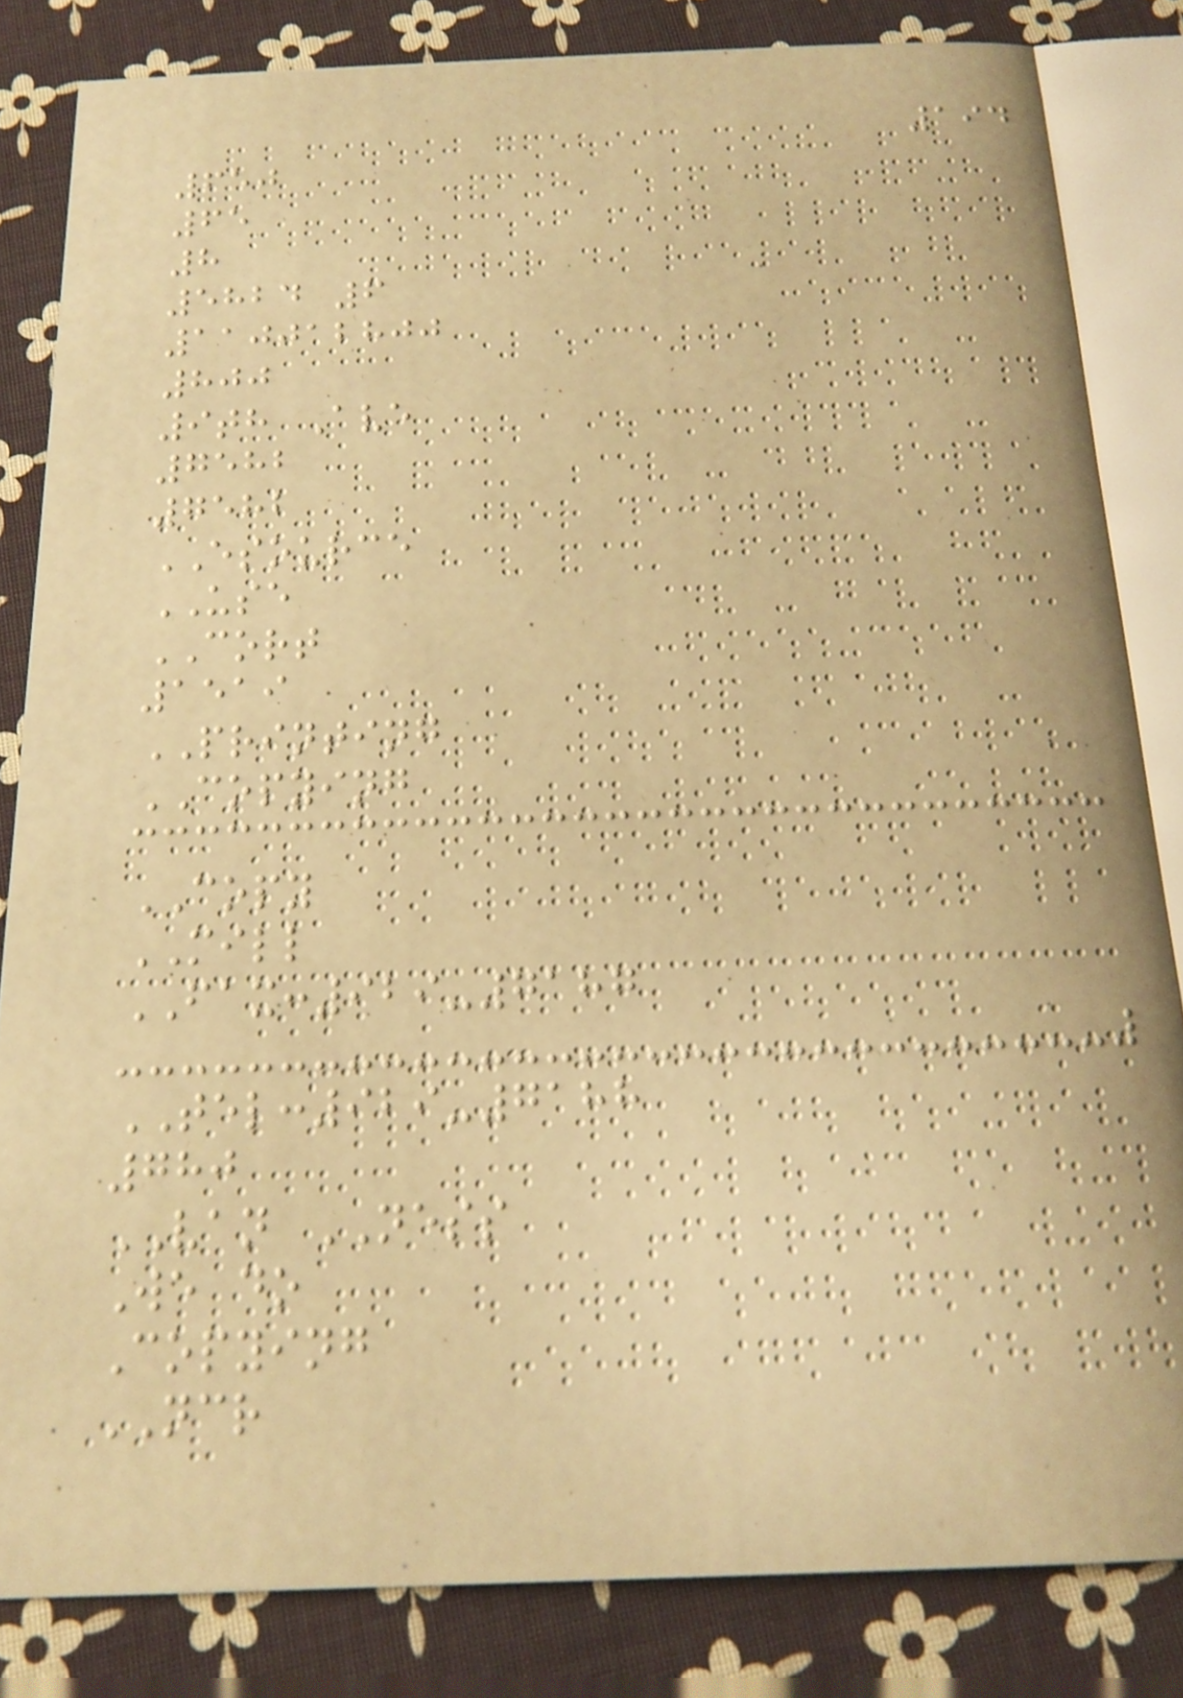194
650
65
8
5824 6
110012800
800
9th Ave
7582
7582
ESOURCE
USE
CORT
1519
PRINTING
COPYING
COPY
MILL
FAX:929-7187
TEL:929-7188
780
VAN NESS
We do
Copying
NCR
